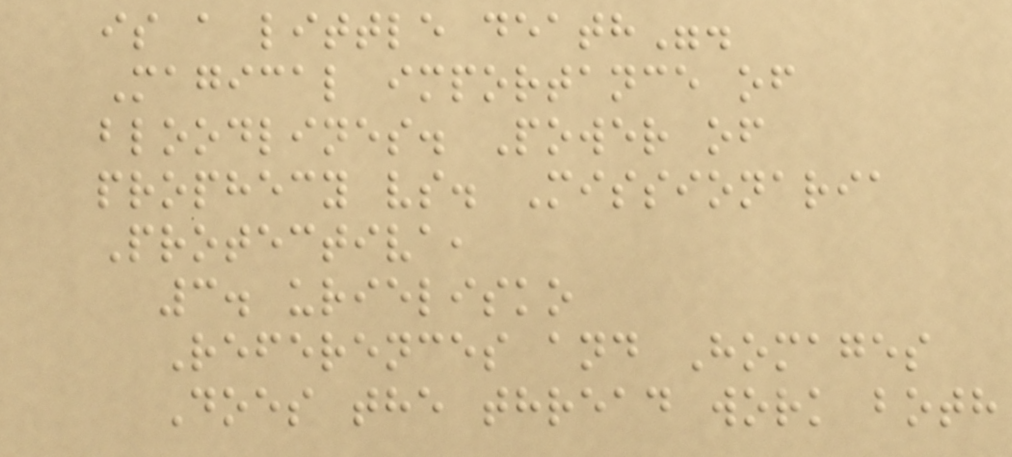is a little death".
Magical importance of
bloodlines. Power of
prophecy vs. Missionaria
Protectiva,
3. urielisko
References and Homages
Does the thread work both
